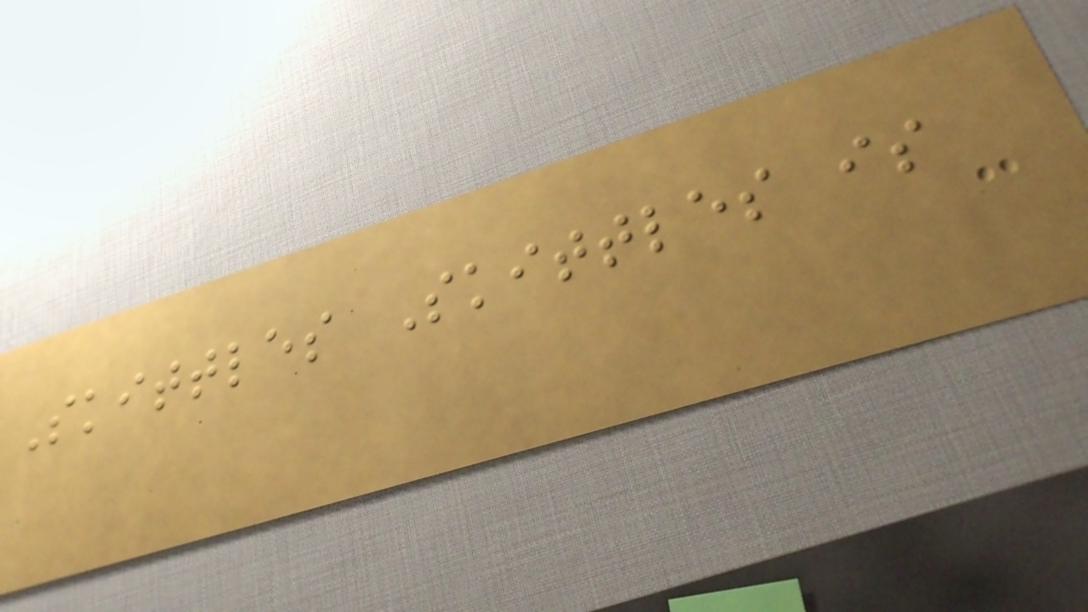Skittles Skittles is
